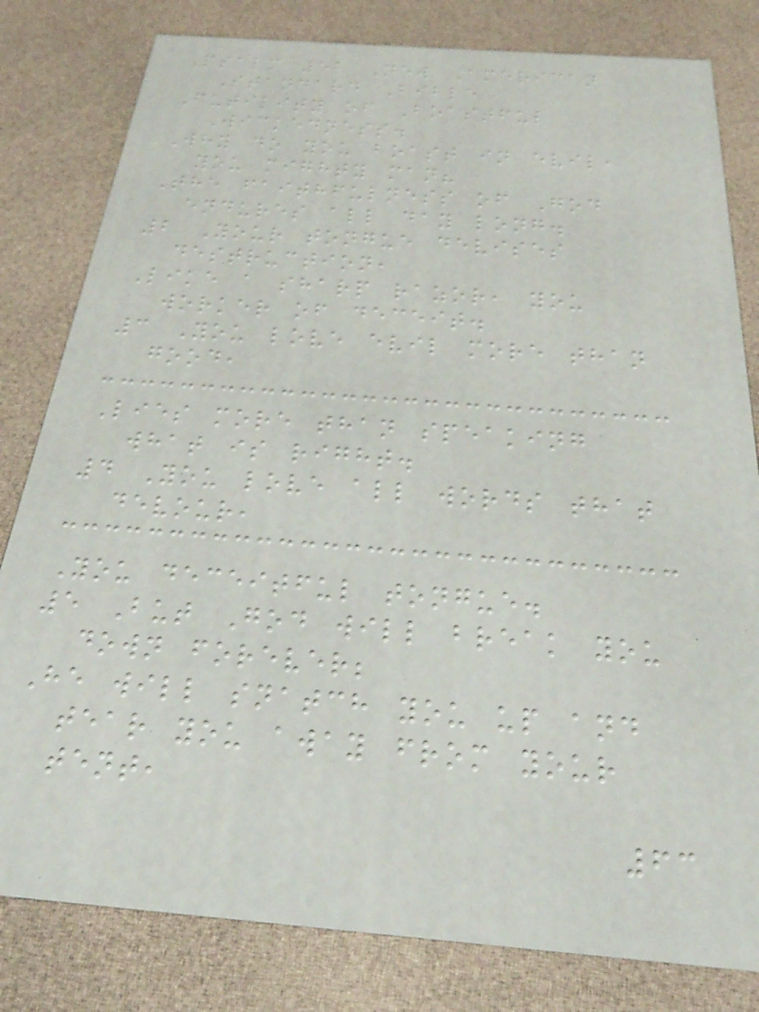Psalm 52 New American
Standard Bible
Futility of Boastful
Wickedness.
Why do you boast in evil,
you mighty man?
The faithfulness of God
endures all day long.
2 Your tongue devises
destruction,
Like a sharp razor, you
worker of deceit.
3 You love evil more than
good,
Lies more than speaking
what is right.
4 You love all words that
devour,
You deceitful tongue.
5 But God will break you
down forever;
He will snatch you up and
tear you away from your
tent,
63
